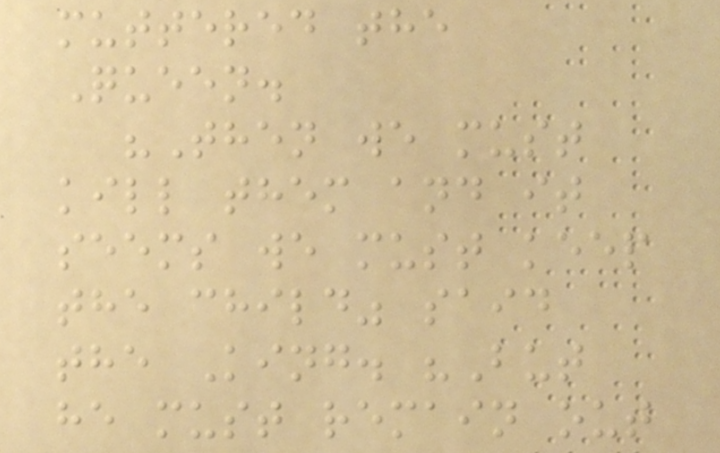muttered the
Queen.
"Then we must
kill them and it
seems we must keep
the child" said
the King. "But
he must remain out
